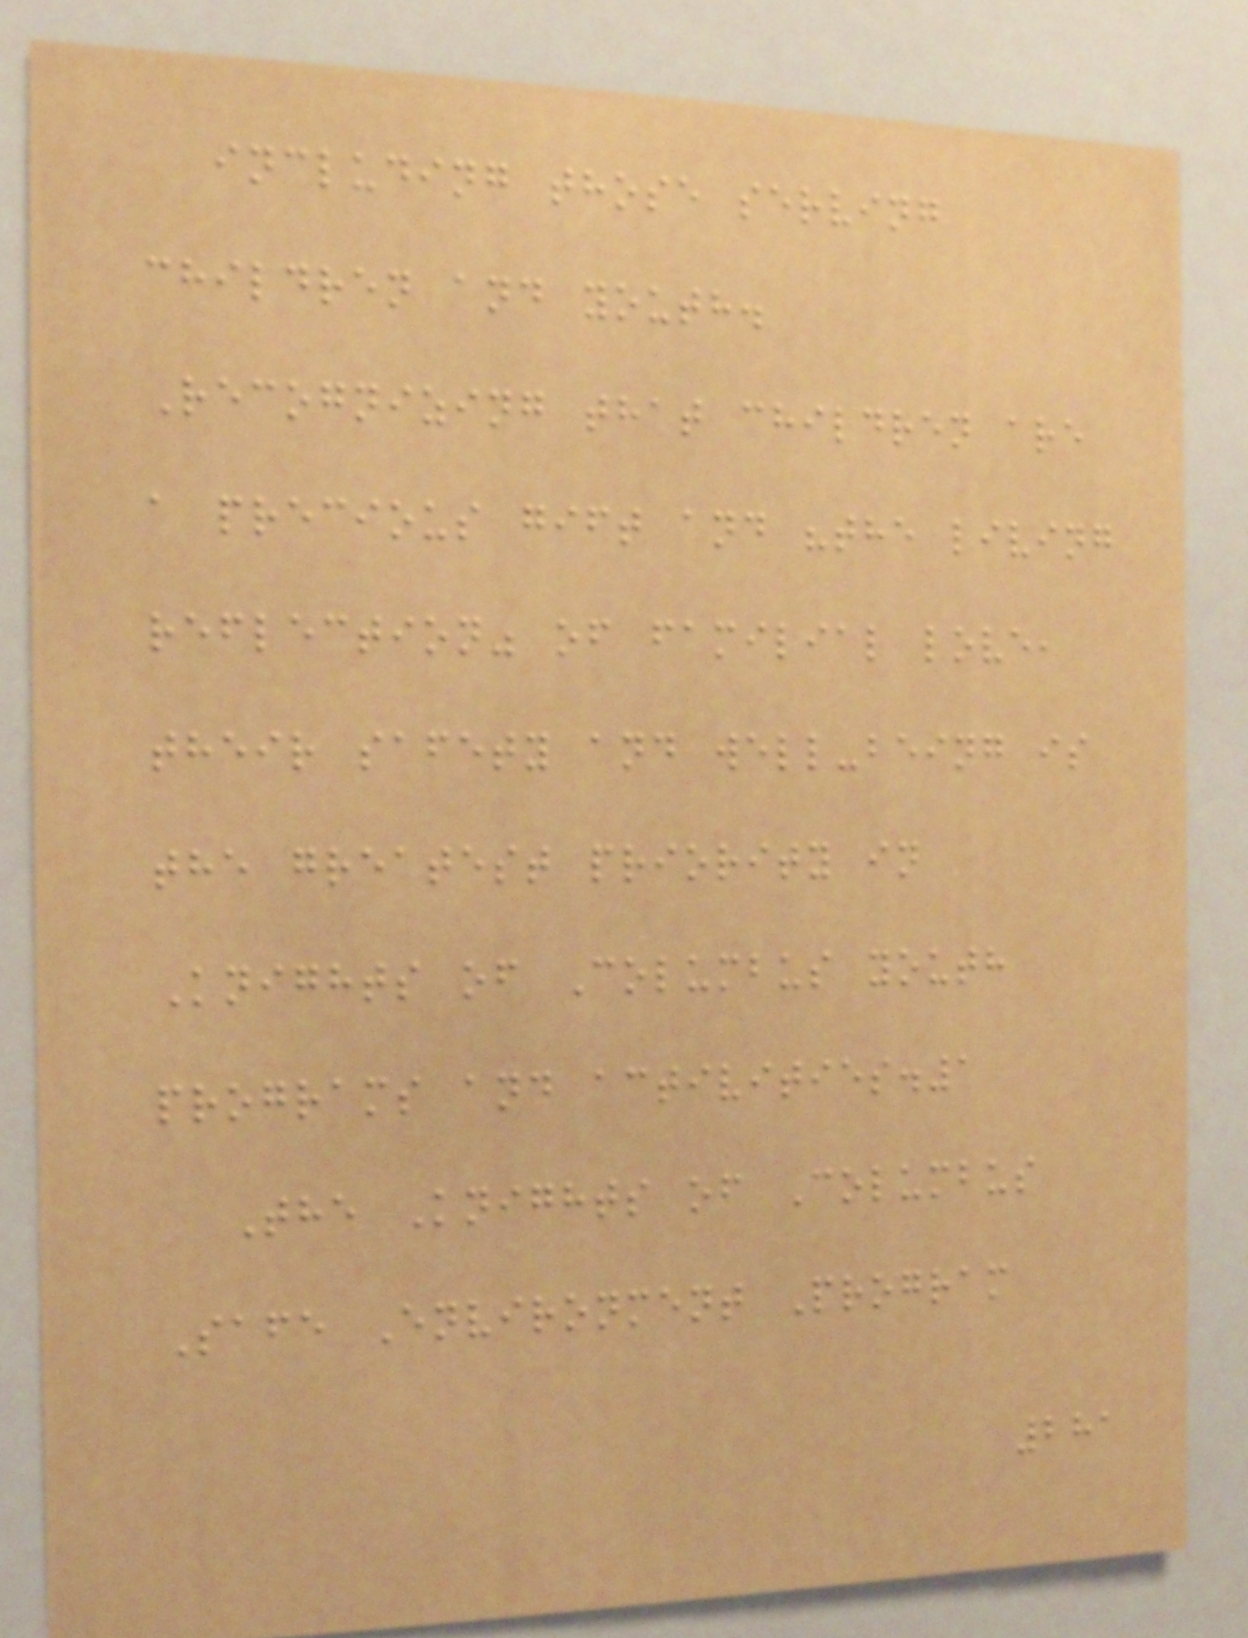including those serving
children and youth.
Recognizing that children are
a precious gift and "the living
reflection" of familial love,
their safety and well-being is
the greatest priority in
Knights of Columbus youth
programs and activities.1
The Knights of Columbus
Safe Environment Program
281
